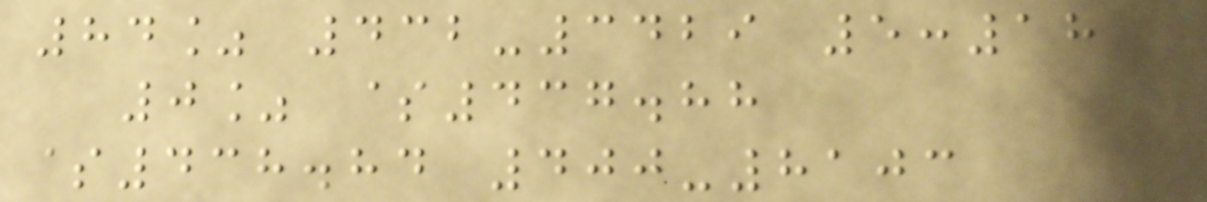84% 432-3429 5:18
0% $437.88
$438.84 400-8103
